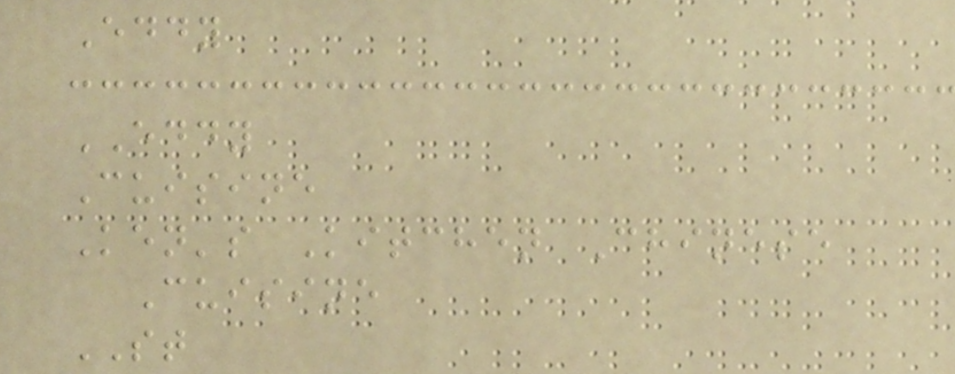Eddy
EDDY
Cuisine
Ken's Kitchen Chinese
Cuisine
ST
